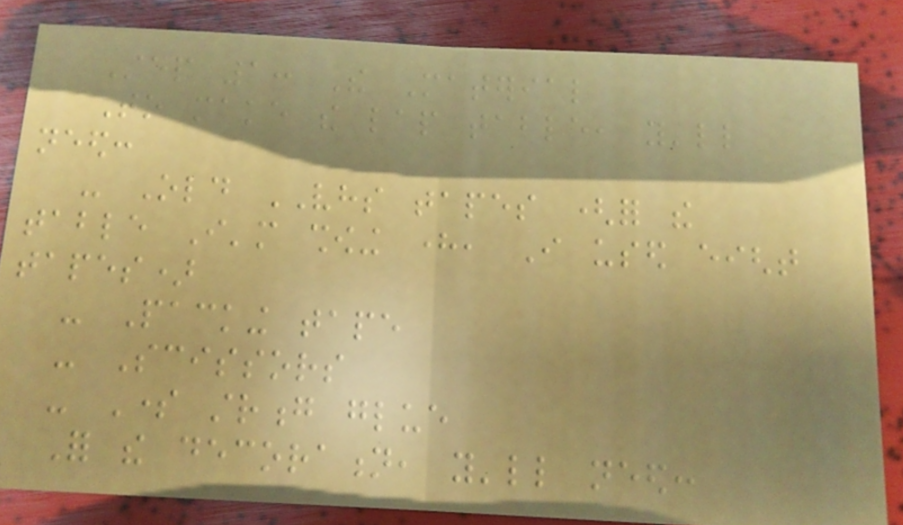Step 1: The Material
To make the lap table, you'll
need:
- Old VHS tapes (for the
table I'm showing here, I used eight
tapes)
- Packing tape
- Scissors
- Some strong glue
For the decoration, you'll need:
